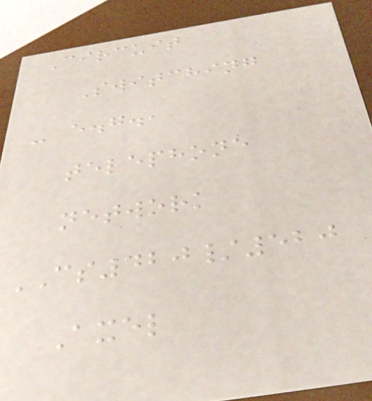Circuit
Switching
- e.g.,
telephone
network
CS420/520
Axel
